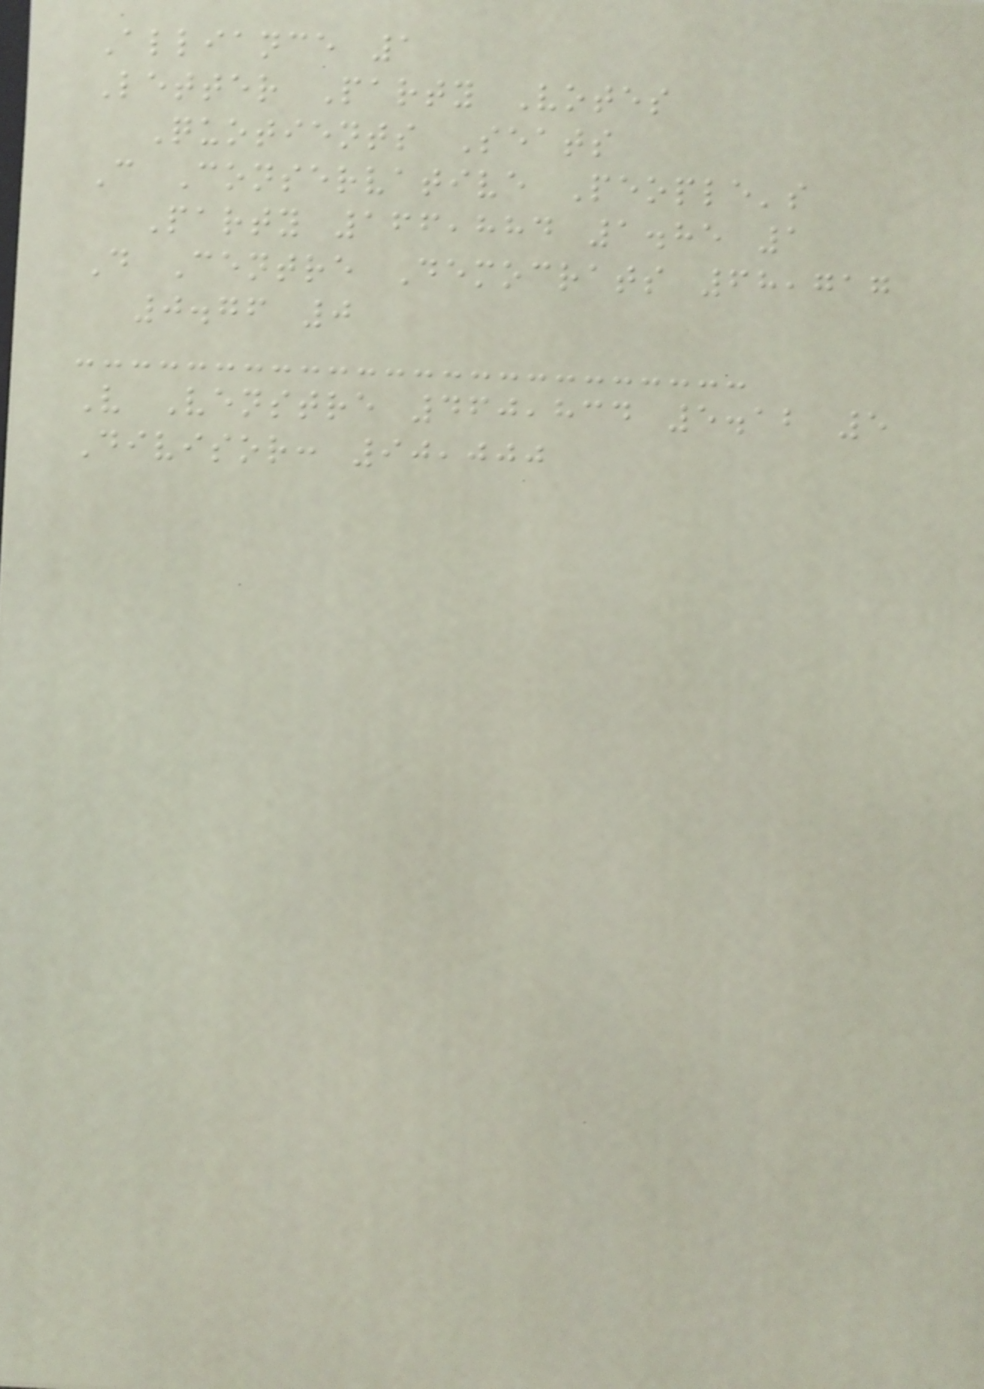Alliance 1
Letter Party Votes
Quotients Seats
C Conservative People's
Party 166,884 1.85 1
D Centre Democrats 68,717
0.76 0
V Venstre 460,834 5.12 5
Divisor: 90,000
